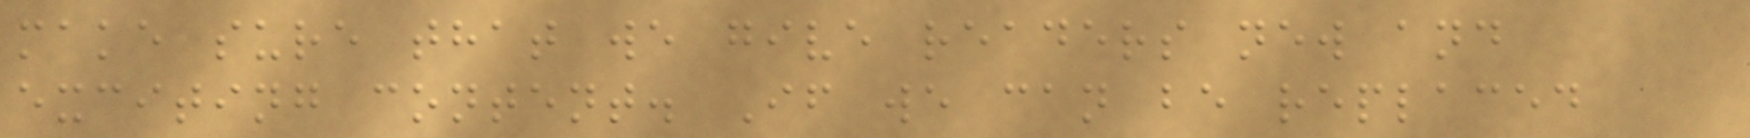make sure that we give readers new and
exciting content. If we can be replaced
